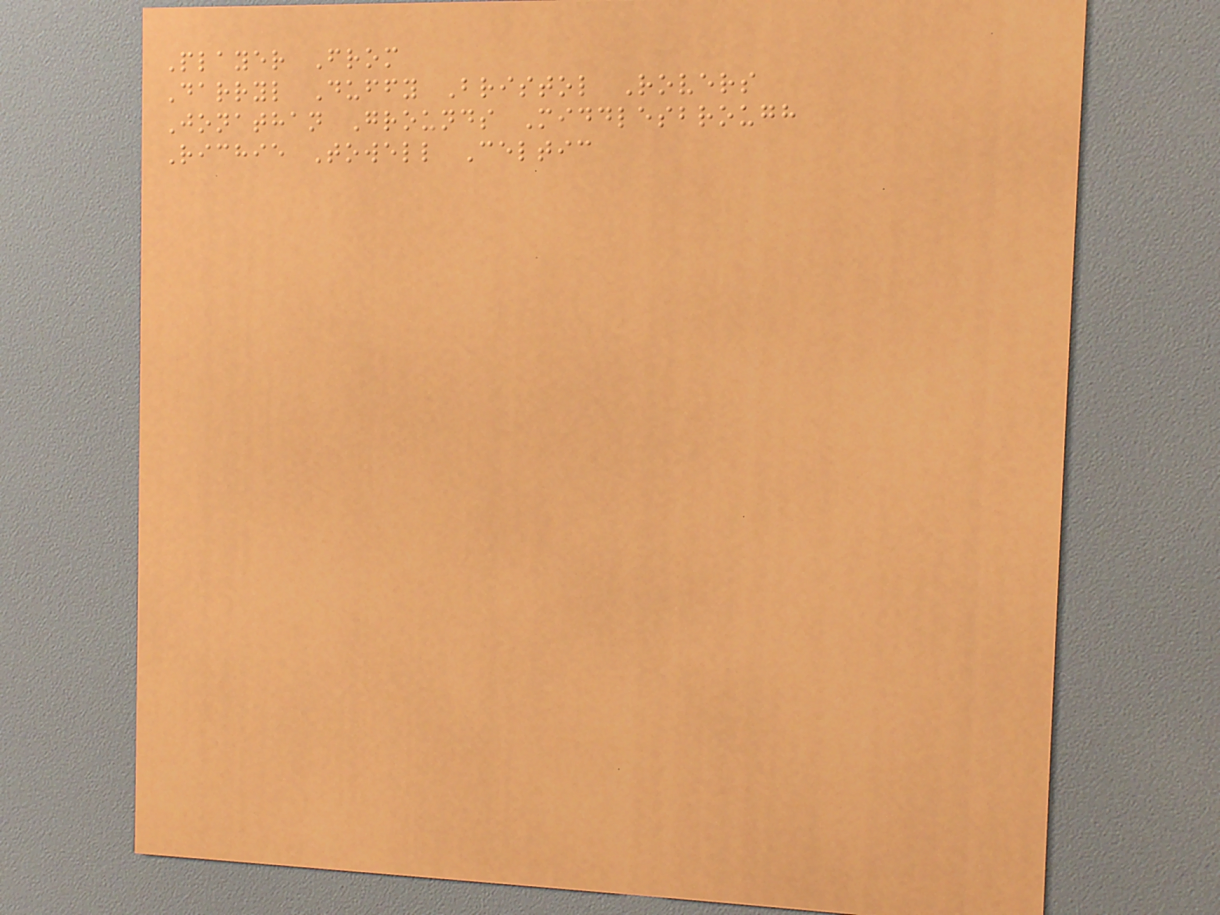Player From
Darryl Duffy Bristol Rovers
Jonathan Grounds Middlesbrough
Richie Towell Celtic
